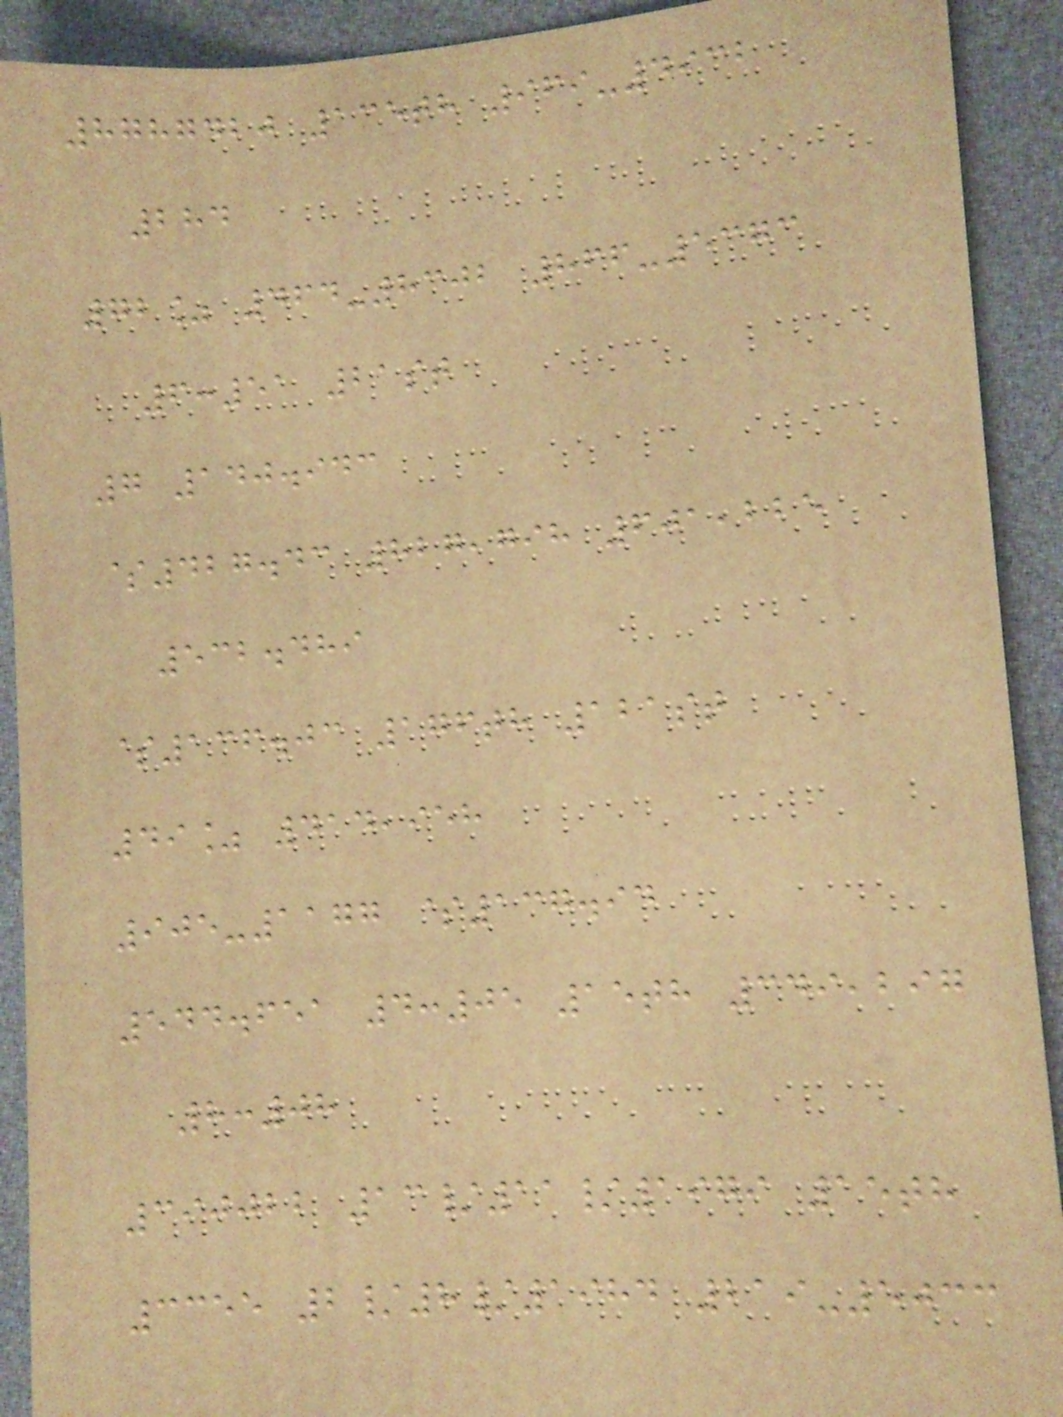8787420 135th 969-4932
284
72% 464-8302 866-5373
6:51 21st
7 140.943
$427.43 827,798 601,225
532.489
$136.03 176th 121st
49% 414,958
905-1177 $137.94
544.651 4:05 15th 349,297
8:08
390022 13/11/1979 15th
3355 2/8/1984 219-5033
